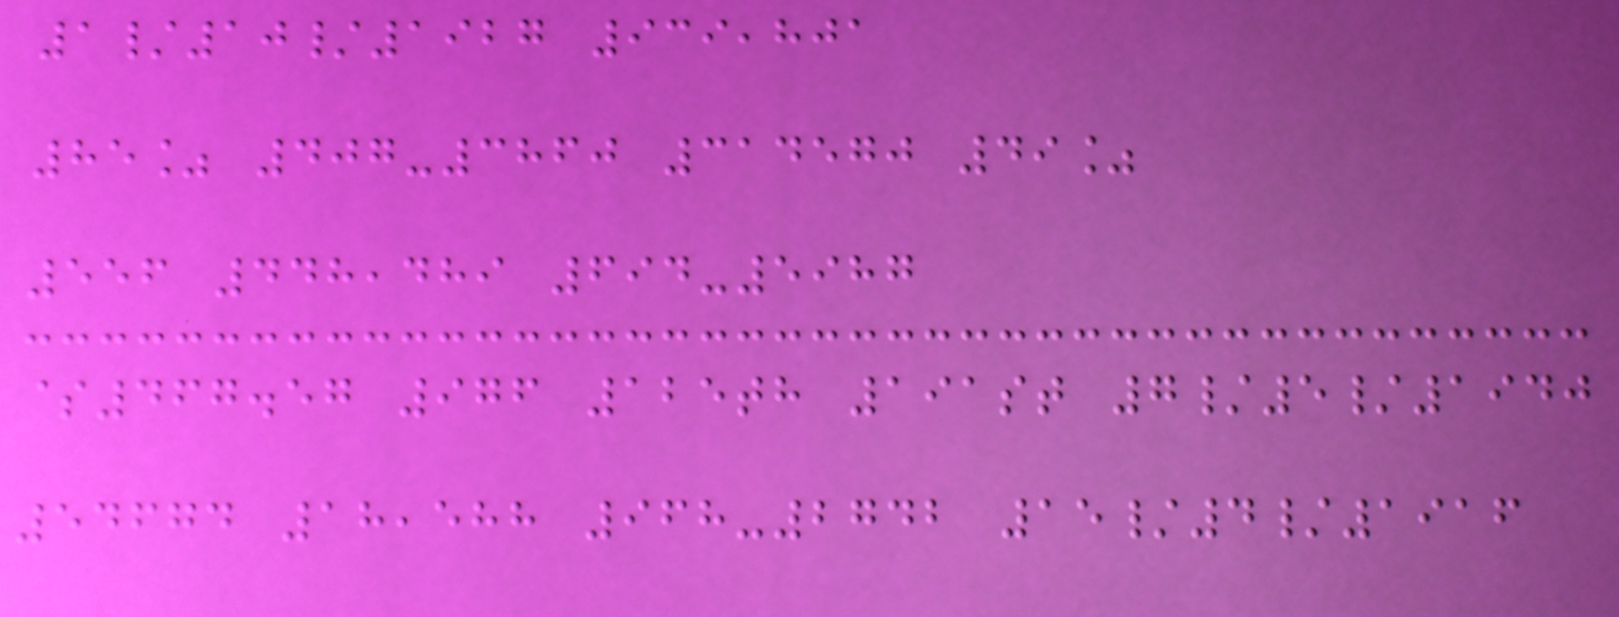1/10/1927 939,801
85% 407-3860 314570 49%
556 448,489 694-5987
$467.57 976 125th 191st 7/5/1940
54674 18,588 968-2742 15/4/1916
